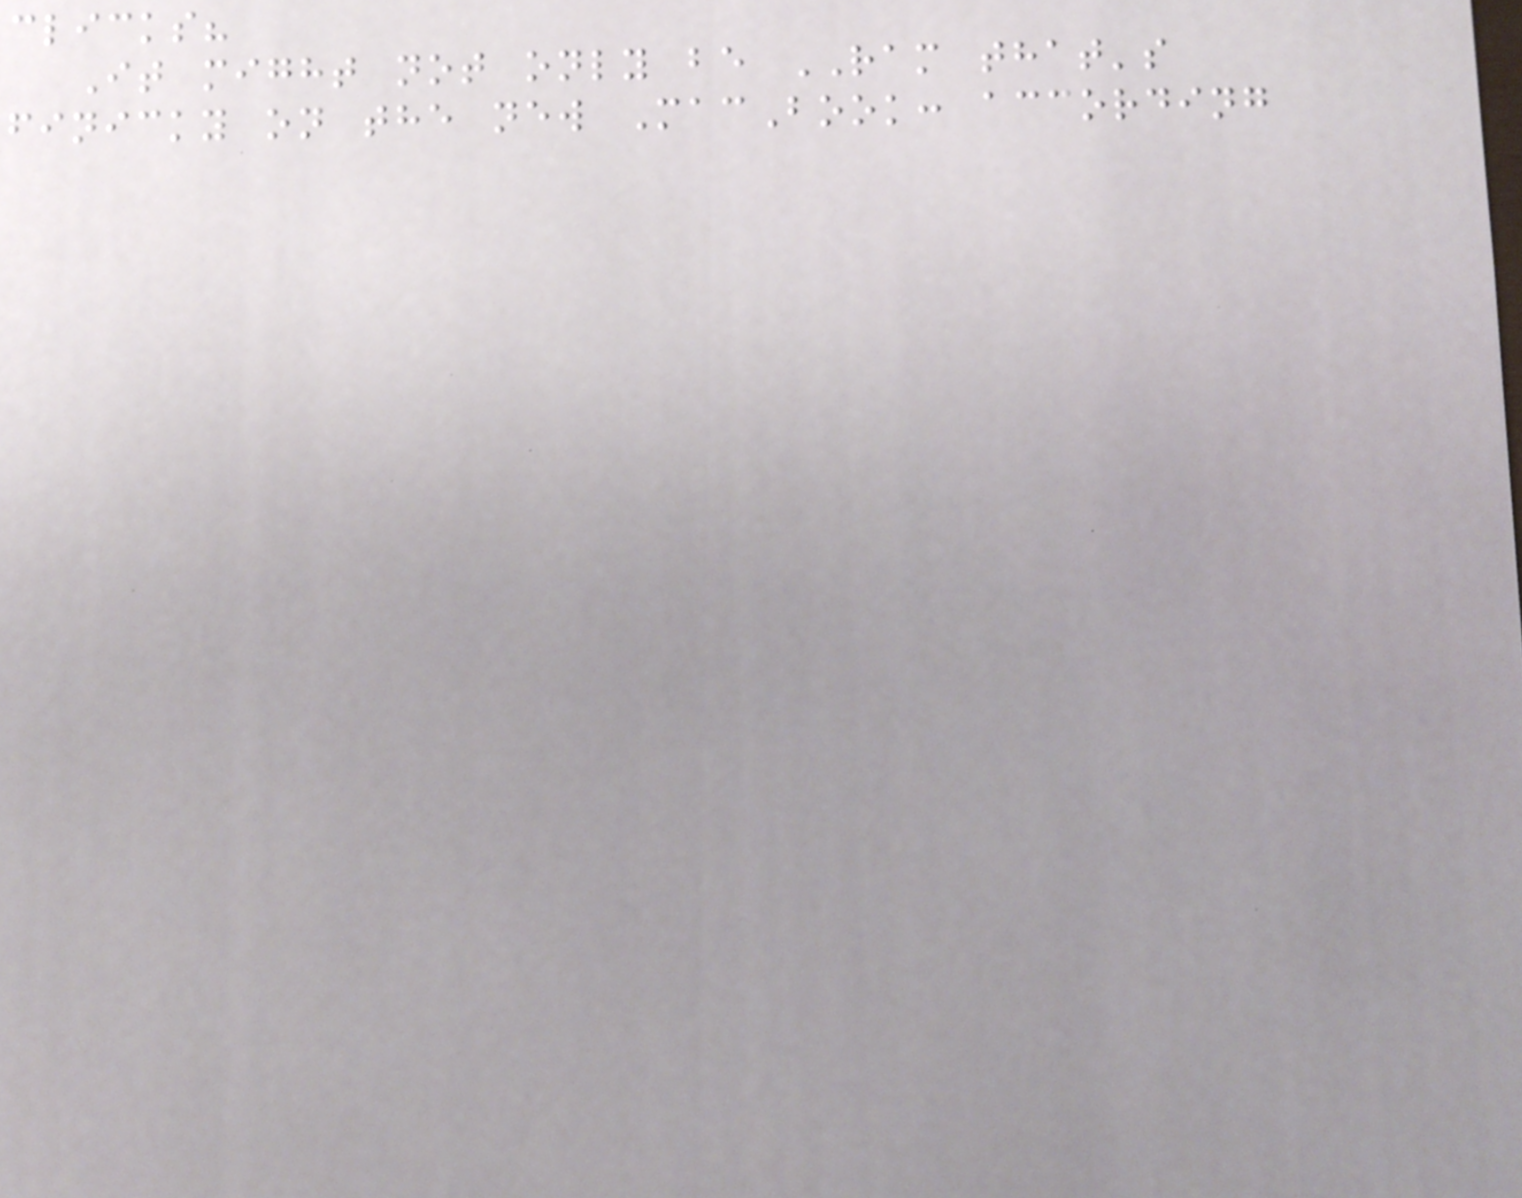clicks?
It might not only be RAM that's
finicky on the new MacBook: according
